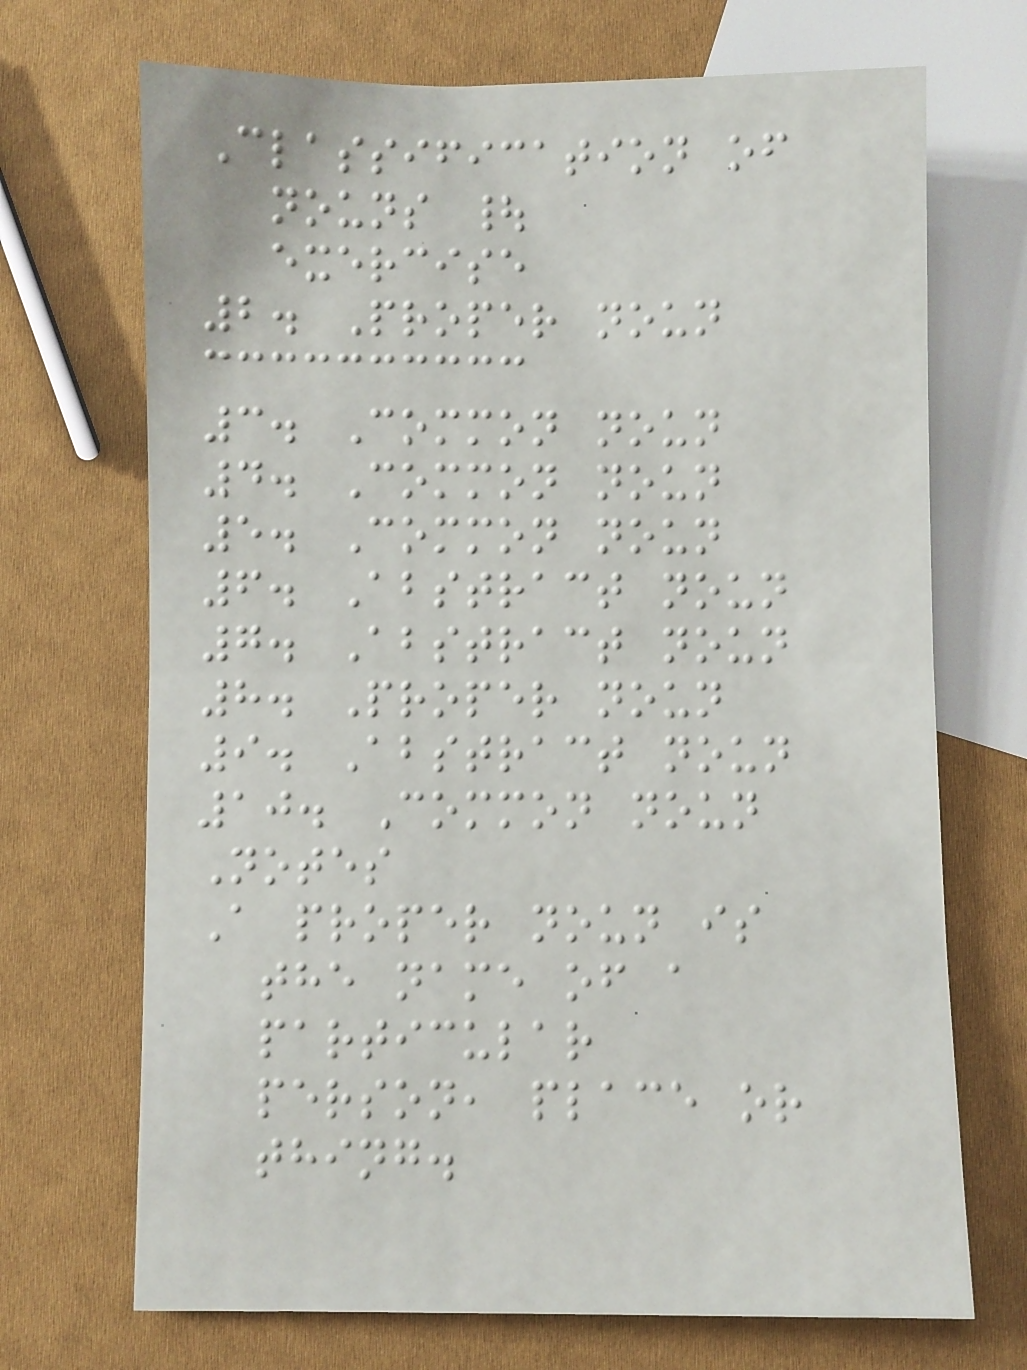Classification of
nouns |
exercise
2. Proper noun
3. Common noun
4. Common noun
5. Common noun
6. Abstract noun
7. Abstract noun
8. Proper noun
9. Abstract noun
10. Common noun
Notes
A proper noun is
the name of a
particular
person, place or
thing.
